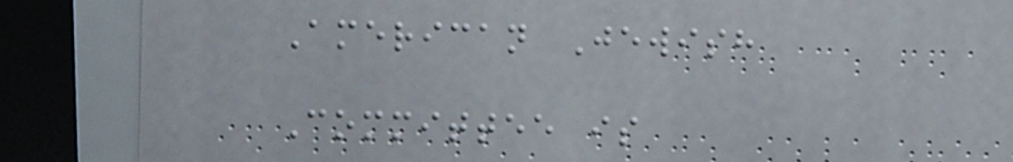American Jewish
Committee is
